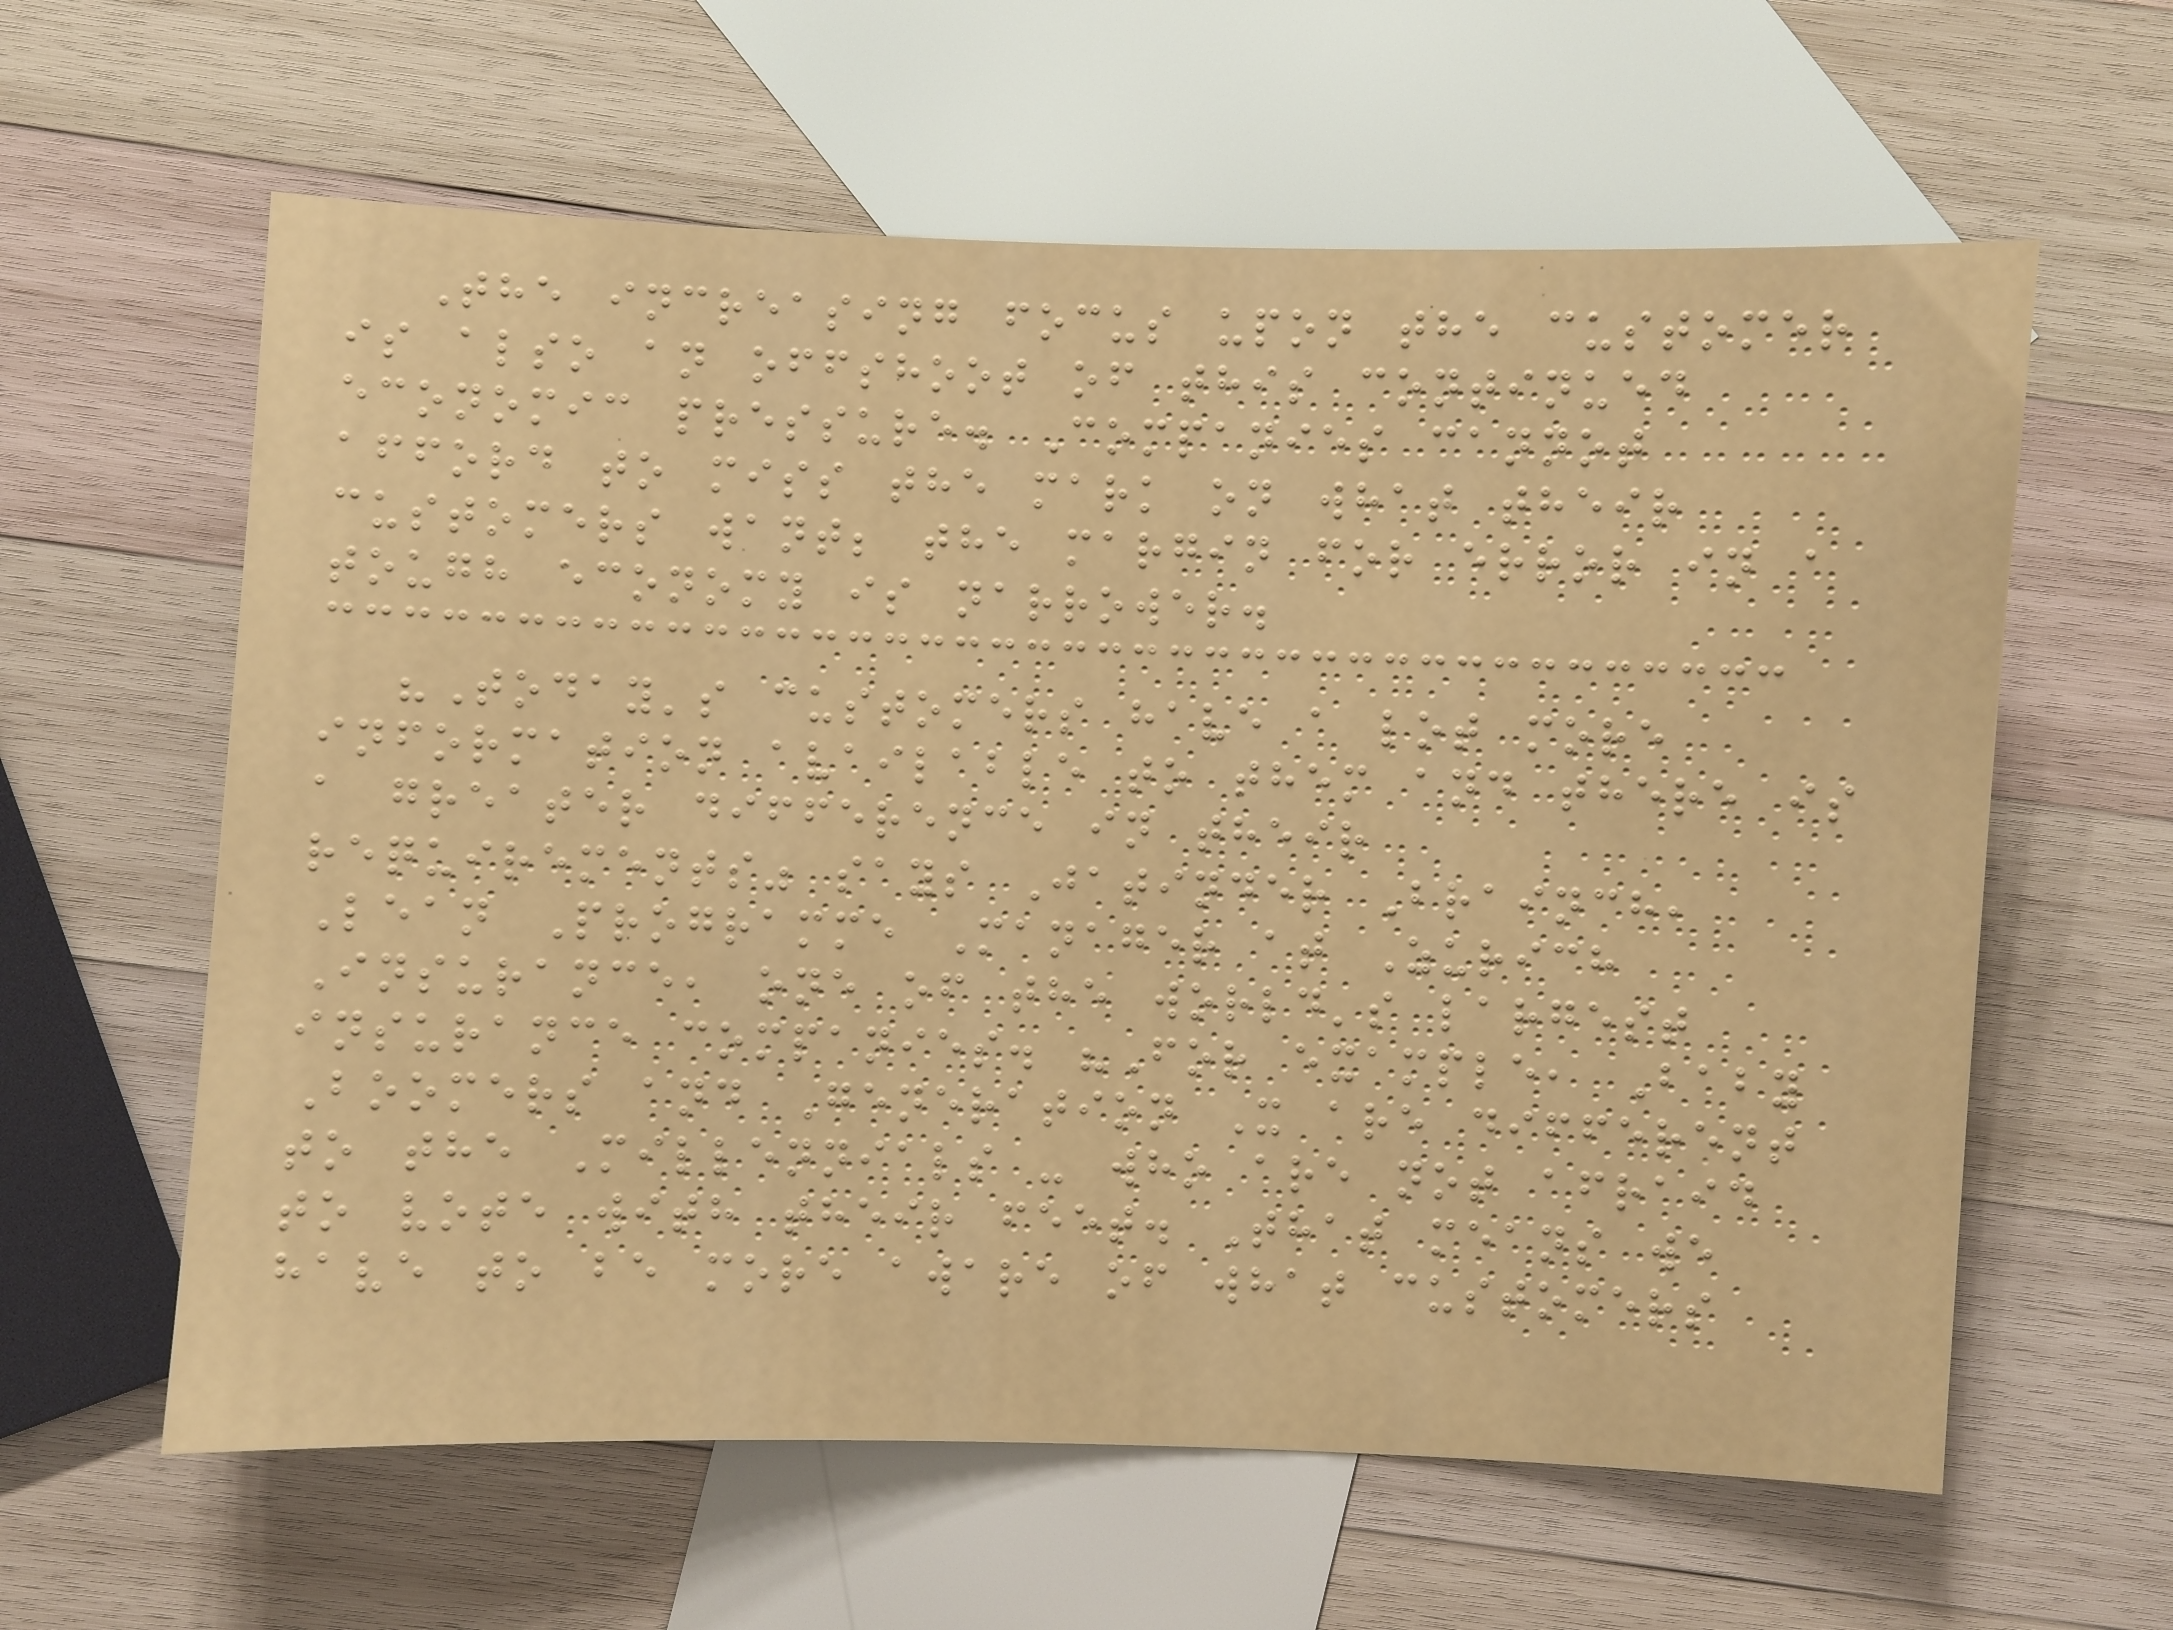The increasing focus upon the customer
is also an offshoot of this continued
economic pressure. Companies cannot
afford to miss the mark on what their
customers want; the margin for error in a
tough economy is narrower.
"Today's customers have a lot more
information available to them and there is
a greater difference in their
requirements" says Jatinder Brainch,
Lean Programme Manager at Zurich
Insurance, one of the world's largest
insurance companies. "For example, Baby
Boomers and Generation X are different
to the Millennials - who are not afraid
to vote with their feet. That means we
have to be more aware of what customers
